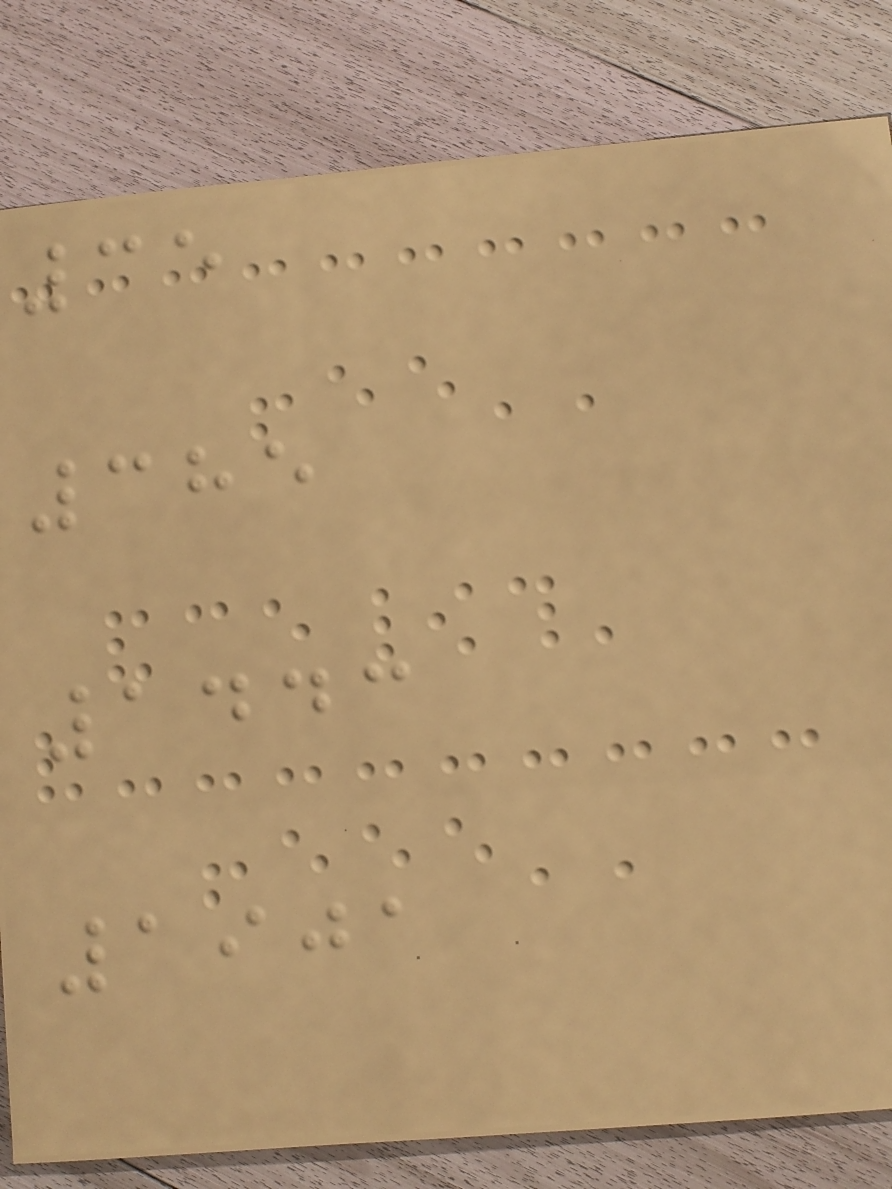35
385
1443
1901
